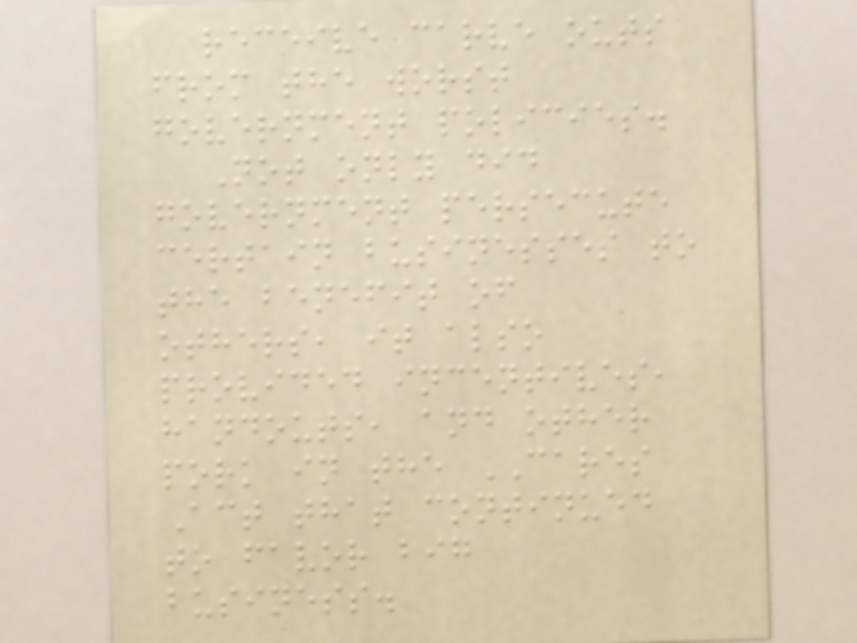receive carve outs
from the worst
government policies.
Not only did
government persecute
certain businesses to
the benefit of
others, it also
provided incentives,
handouts, and other
pork in the CARES
Act that continued
to favor big
business.
